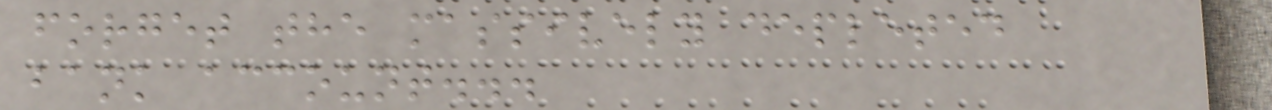forget the massively depleted
bank account...
